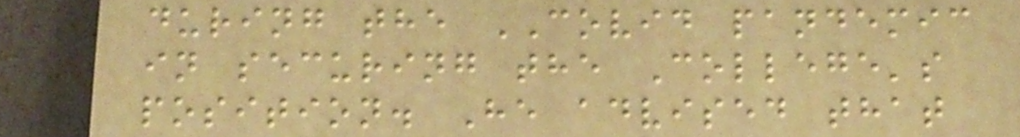during the COVID pandemic
in securing the College's
position. He advised that
